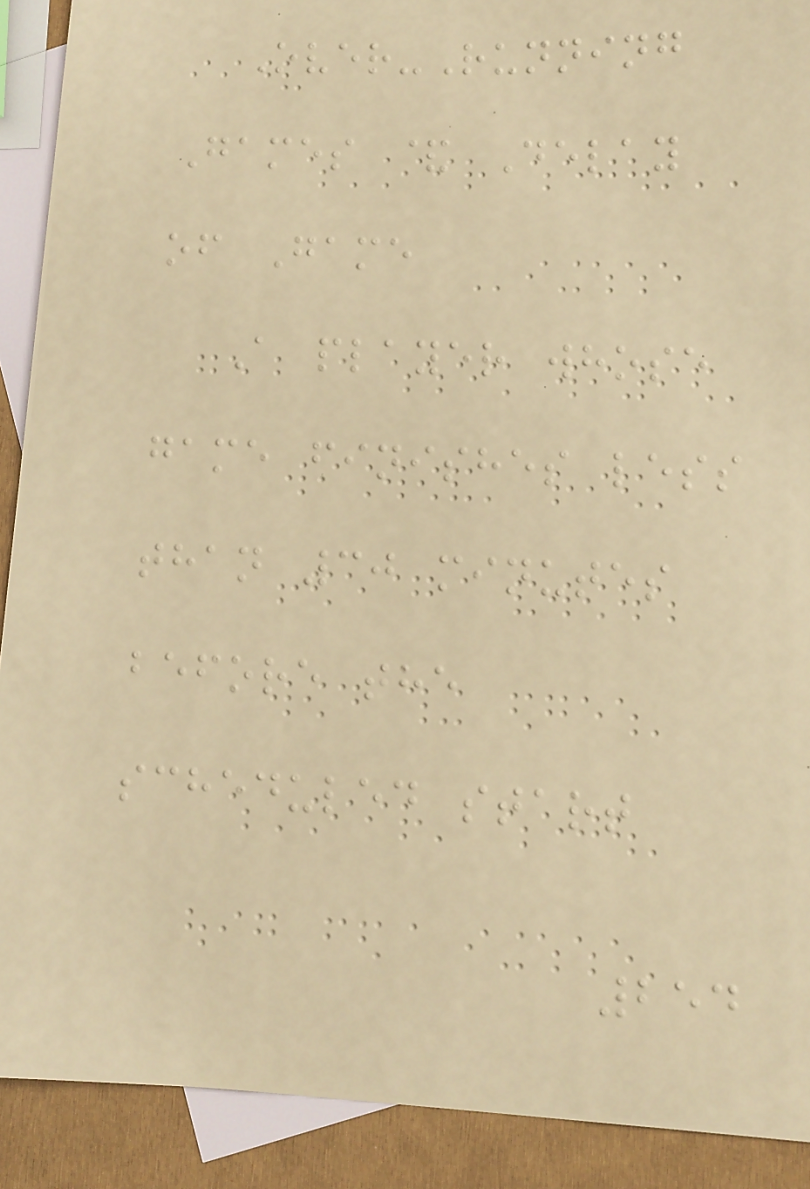Over-Running
Games & Delay
of Game
A player whose
game finishes less
than 30 minutes
before the
scheduled start
254
